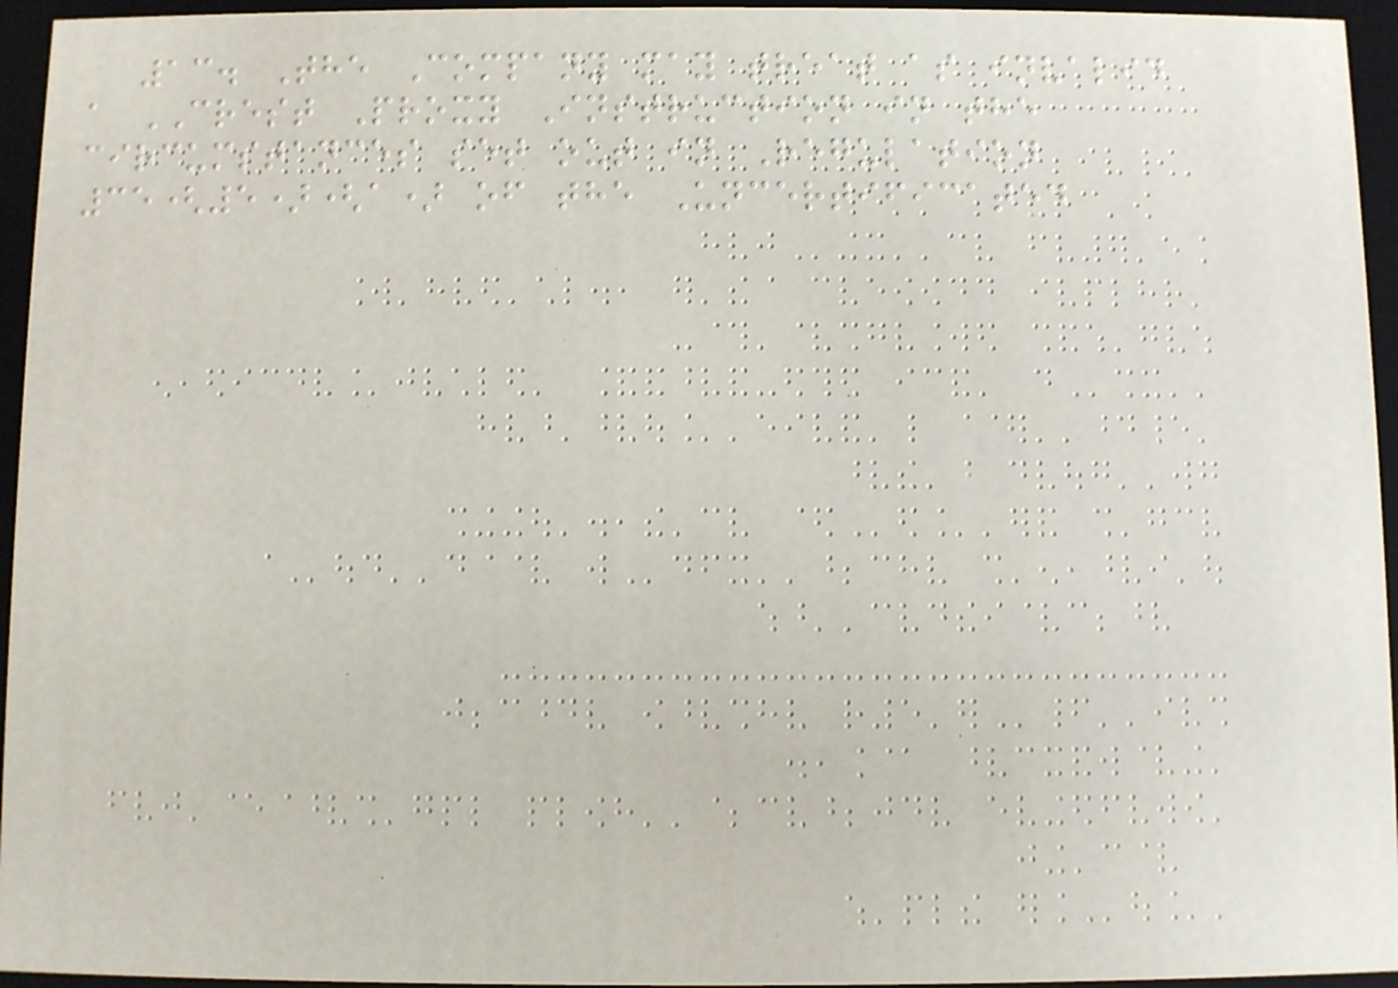13. The Company may treat as invalid
a CREST Proxy Instruction in the
circumstances set out in Regulation
35(5)(a) of the Uncertificated
